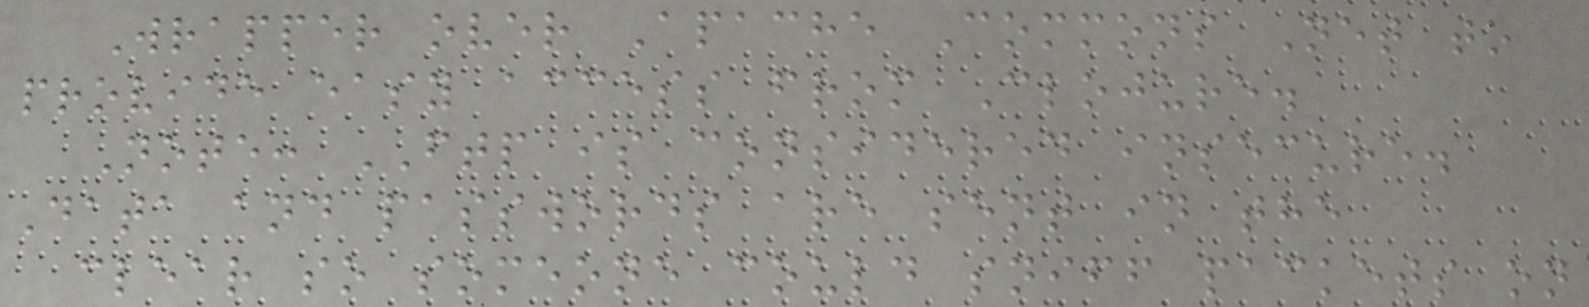Wrapper over Apache Commons Net to
provide easy access from Clojure.
Note: FTP is considered insecure.
Data and passwords are sent in the
clear so someone could sniff packets on
